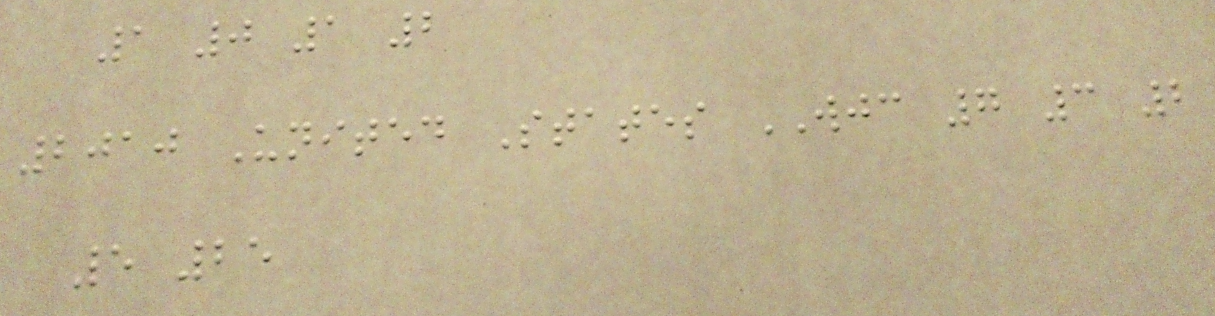1 0 1 2
2010 United States WJC 7 3 2
5 25
